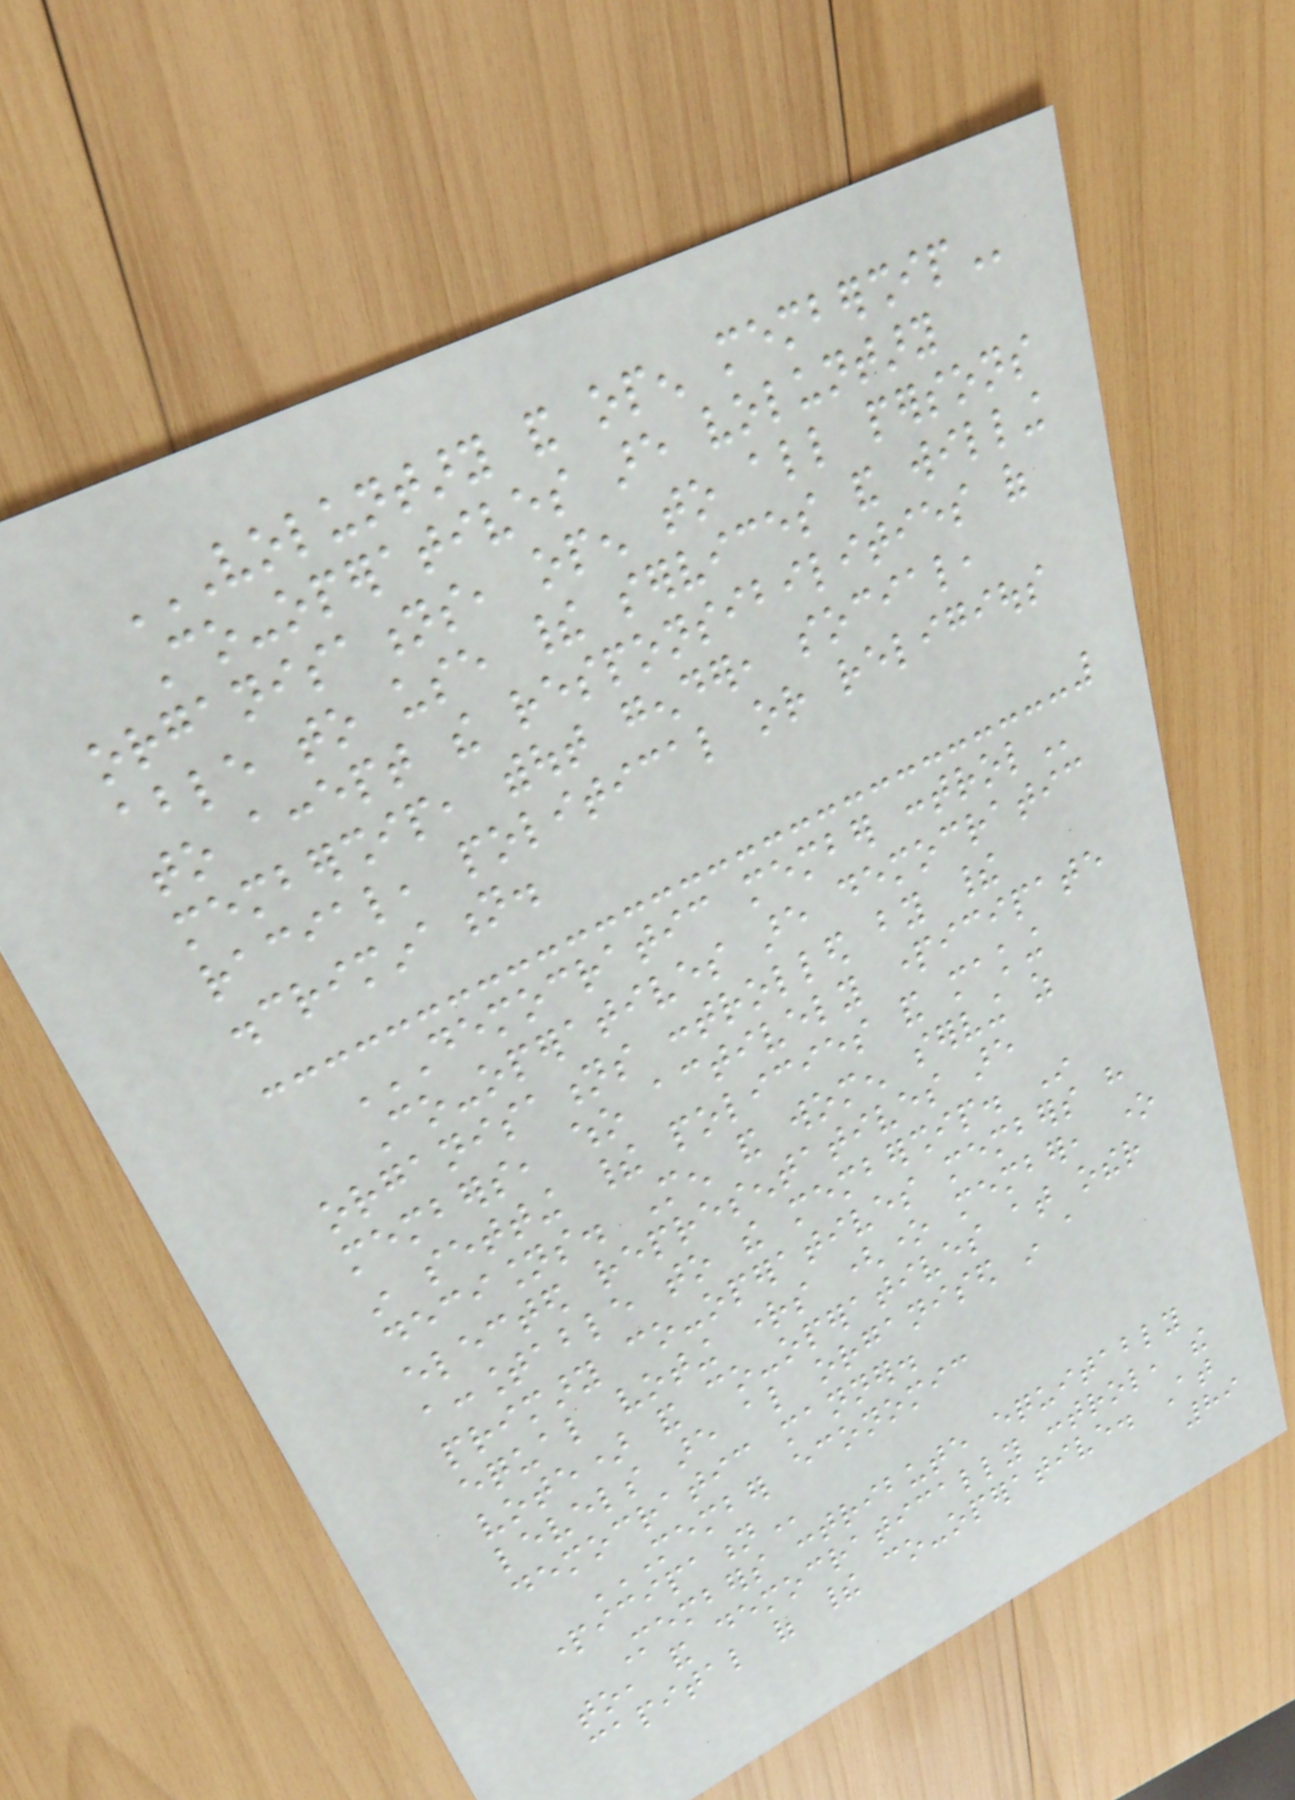VOLUNTARY AND OPEN MEMBERSHIP
Co-operatives are voluntary
organisations, open to all persons
able to use their services and willing
to accept the responsibilities of
membership, without gender, social,
racial, political or religious
discrimination.
DEMOCRATIC MEMBER CONTROL
Co-operatives are democratic
organisations controlled by their
members, who actively participate
in setting their policies and making
decisions. Men and women serving as
elected representatives are
accountable to the membership. In
primary co-operatives members have
equal voting rights (one member, one
vote) and co-operatives at other
levels are also organised in a
democratic manner.
MEMBER ECONOMIC
PARTICIPATION
Members contribute equitably
to, and democratically control, the
capital of their co-operative. At
89
